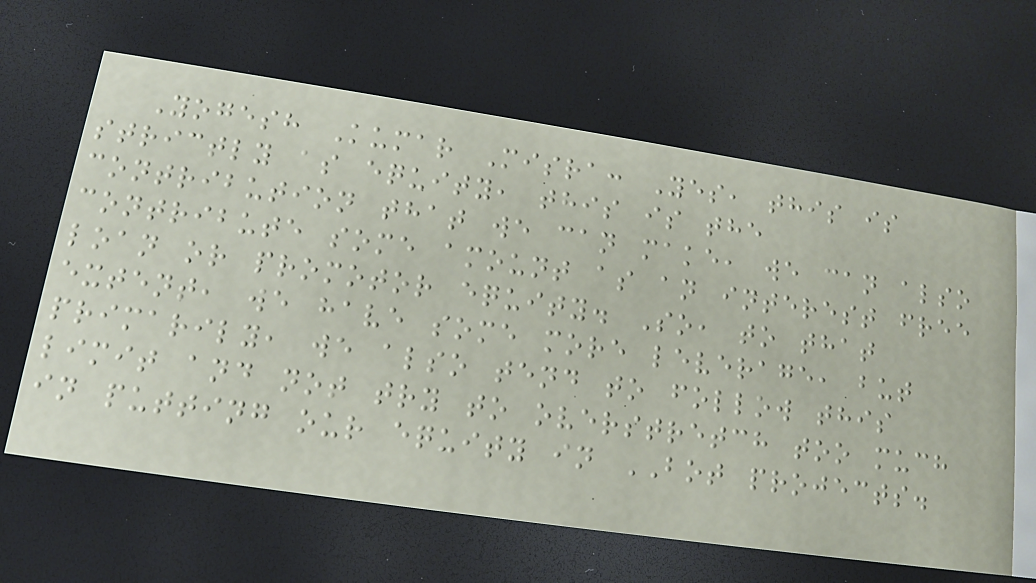Yogesh Kumar Misra: Yes, this is
strictly as equity, this is the
contribution that we can make, we can also
contribute some amount as an interest free
loan or promotor equity. So, to that
extent, we have some more leverage, but
primarily, we also tend to follow this
limit and not try to overstretch too much
in putting our equity in BOT projects.
